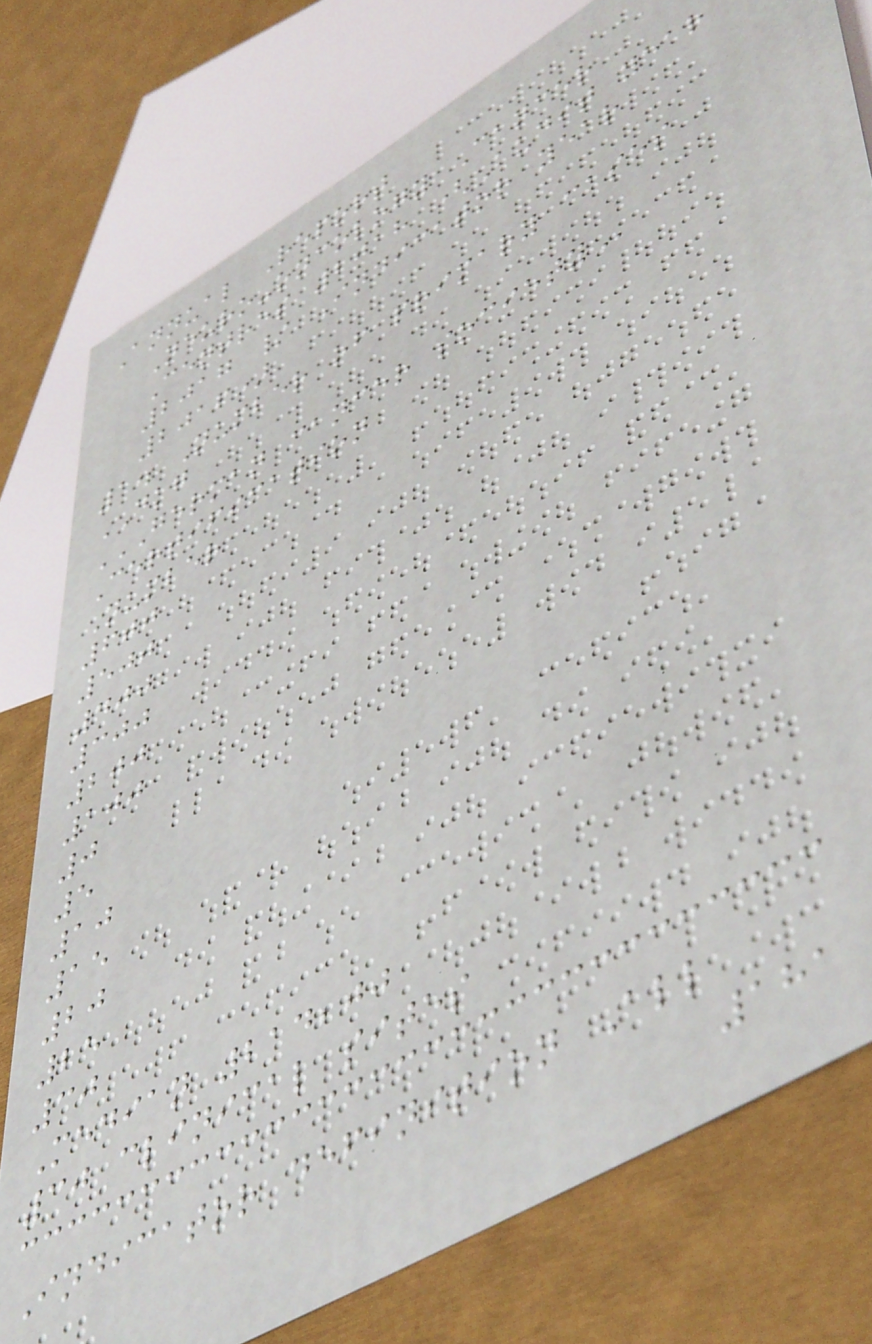Annual Report
Neuro-oncology Cancer
Centres 2018 (Audit year
2017 / Indicator year
2016)
1. Number of primary cases
DKG
GERMAN CANCER SOCIETY
Certification
Number
600
500
400
300
200
100
0
5
10
15
20
25
30
Median 214,00
30 clinical sites
Indicator definition All
181
